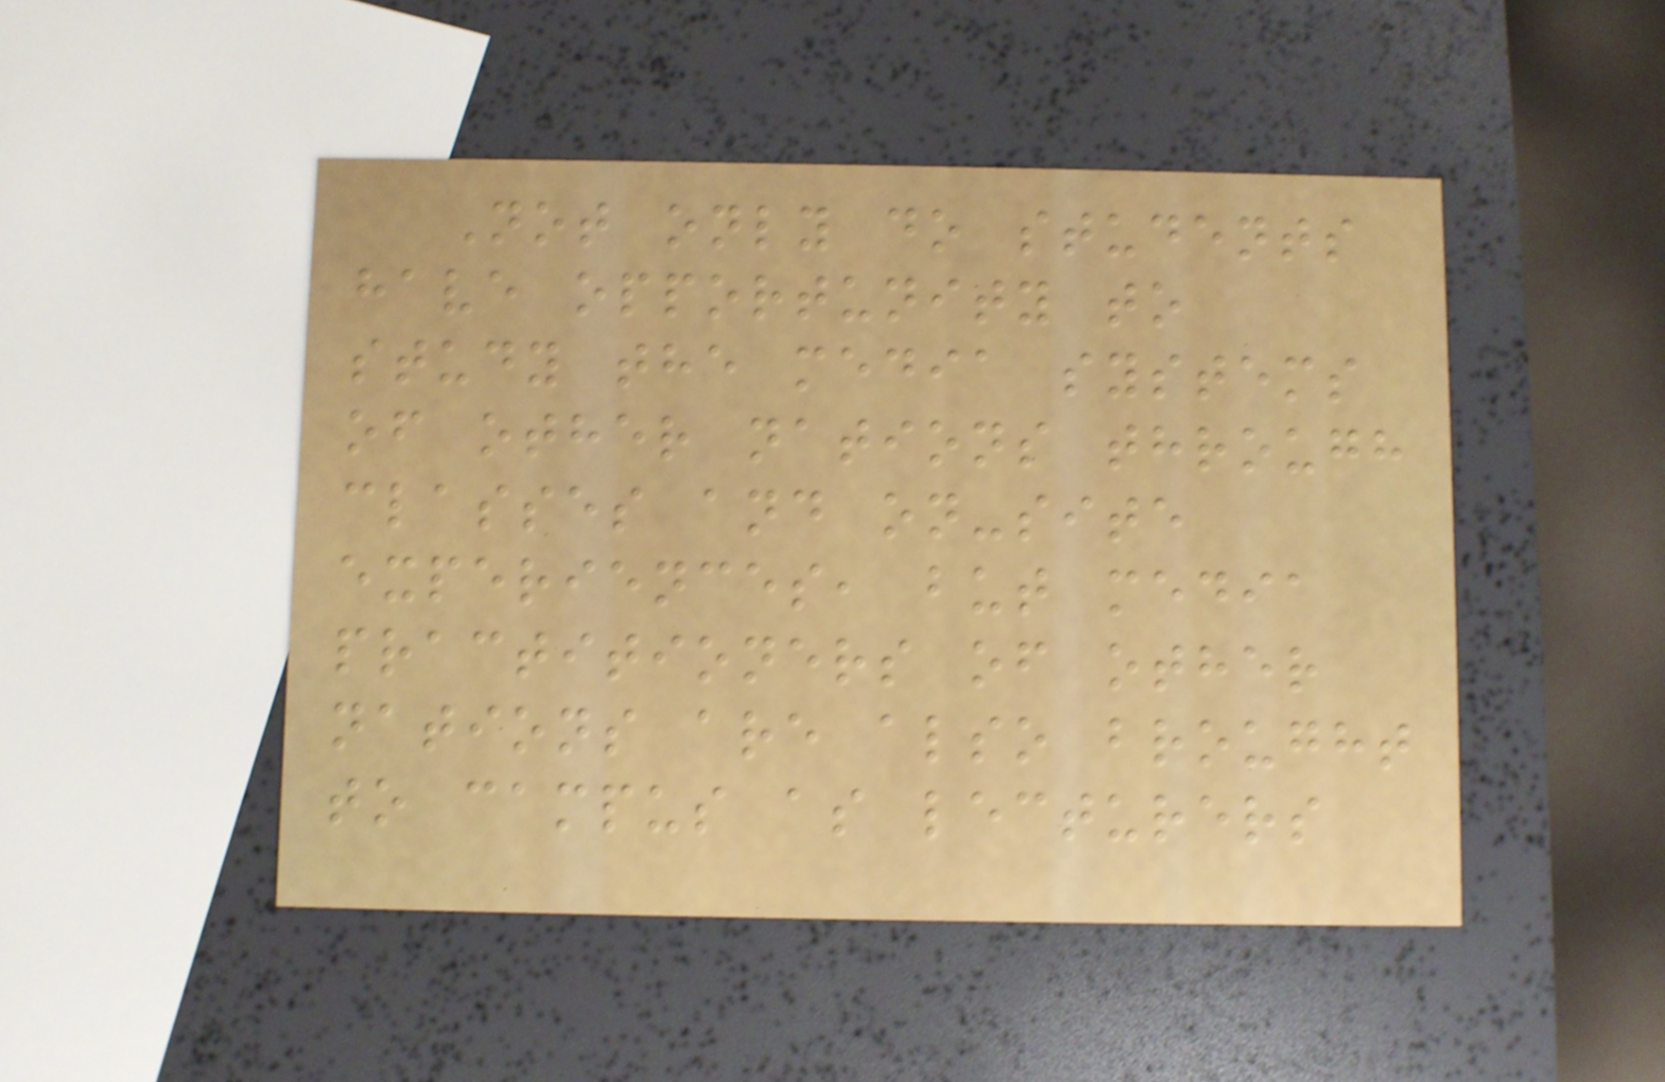Not only do students
have opportunity to
study the media systems
of other nations through
classes and on-site
experiences, but media
practitioners of other
nations are also brought
to campus as lecturers
